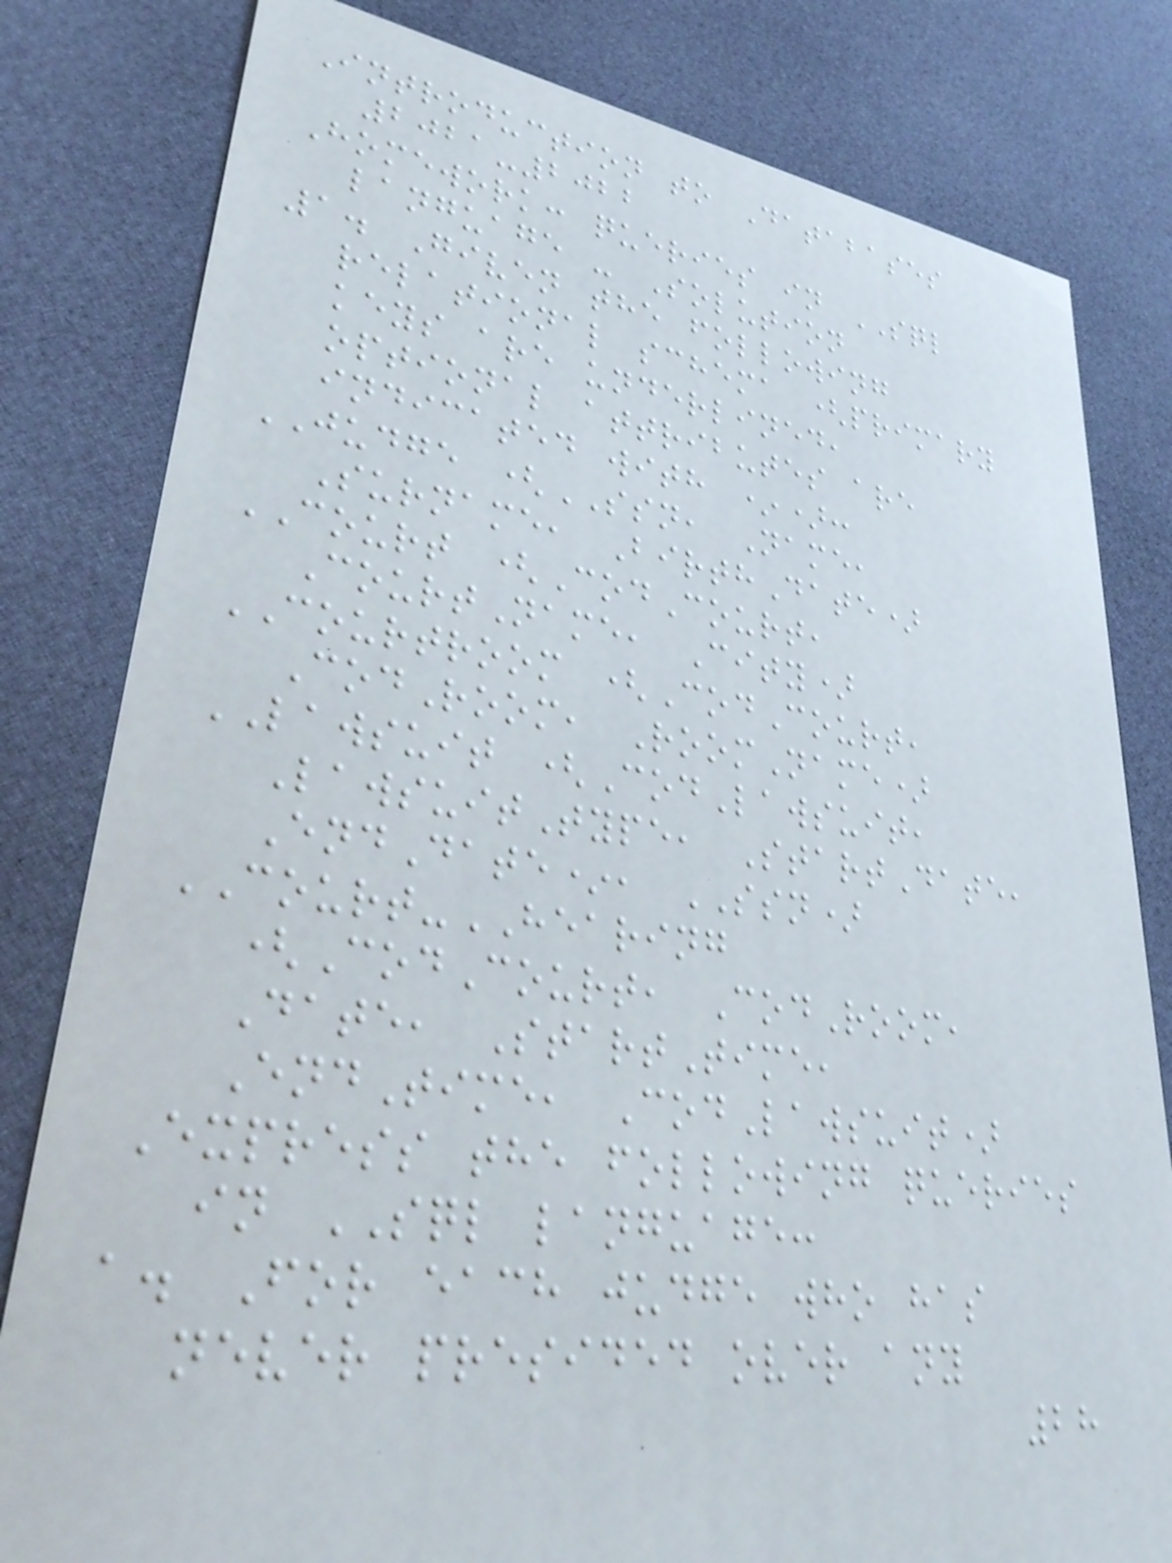Introduction to Databases
2021-2022
Homework: queries in SQL
language - Solution
1. Given the following
relational schema (primary
keys are underlined,
optional attributes are
indicated with *):
JUDGE (SSN, Name,
Surname, BirthDate)
COURT (CodCourt,
CourtName, City)
COURTROOM (CodCourt,
CodRoom, RoomName)
LAWSUIT (CodLawsuit,
LawsuitType, StartDate,
EndDate*, SSN)
COURT-HEARING
(CodCourt, CodRoom,
Date, StartTime,
EndTime, CodLawsuit)
Express the following queries
in SQL language:
a. For each judge who has
never presided over any
28
